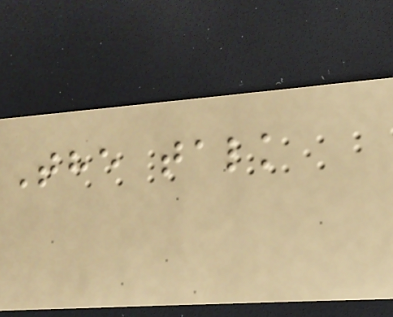The talk
